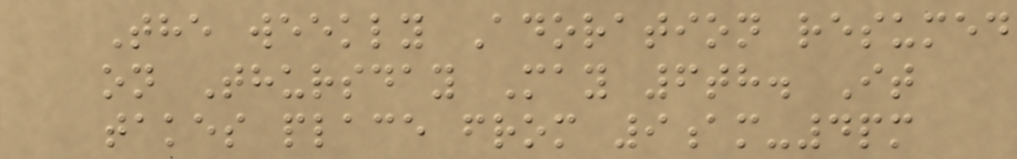The weekly Adoration resumed
on Thursday May 6th. It
takes place from 9am-4pm
